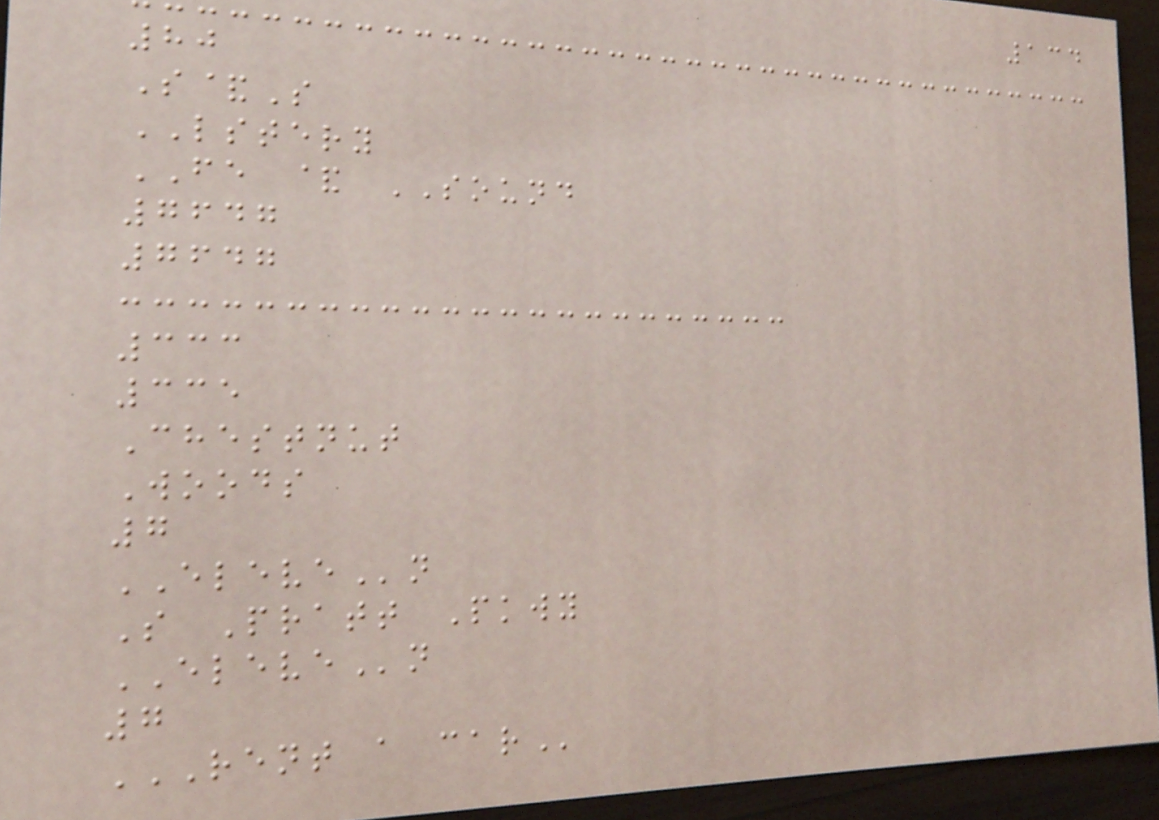134
80
S&S
LSTERY
FE & SOUND
7647
7647
333
335
Chestnut
Woods
7
ELEVEn
S Pratt Pkwy
ELEVEn
7
RENT A CAR
